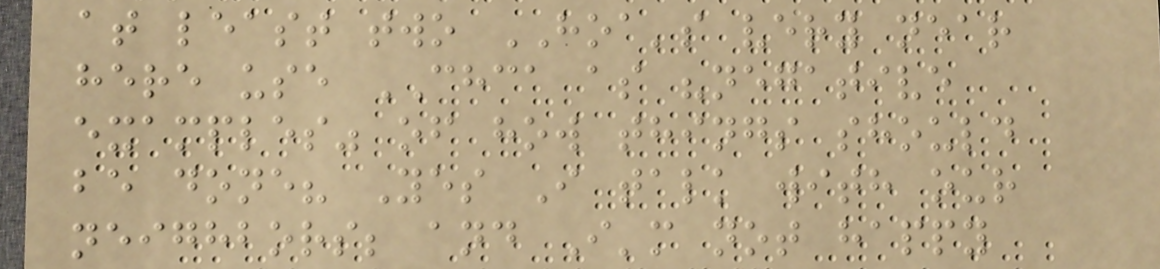at least two HOA's very near
here use CHCA as "negative
examples" of how things should
be done? Yes I talk with our
neighbors; and I'm not happy
